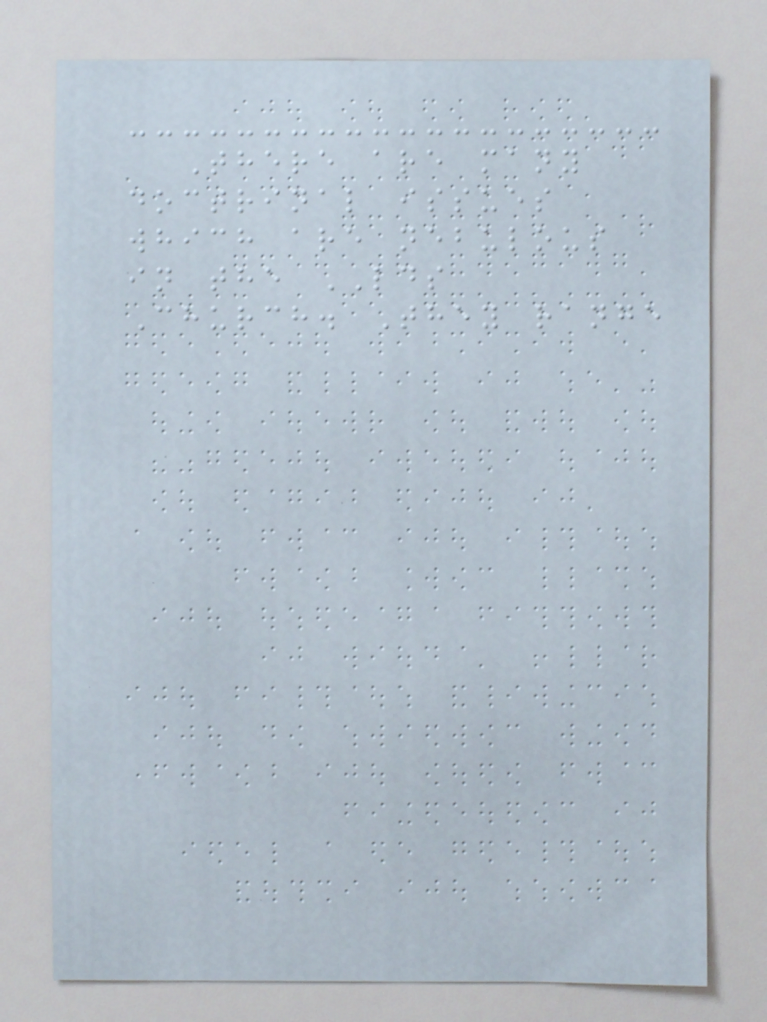There are many
doctrinal issues
which are nebulous
in the LDS
Church. They range
